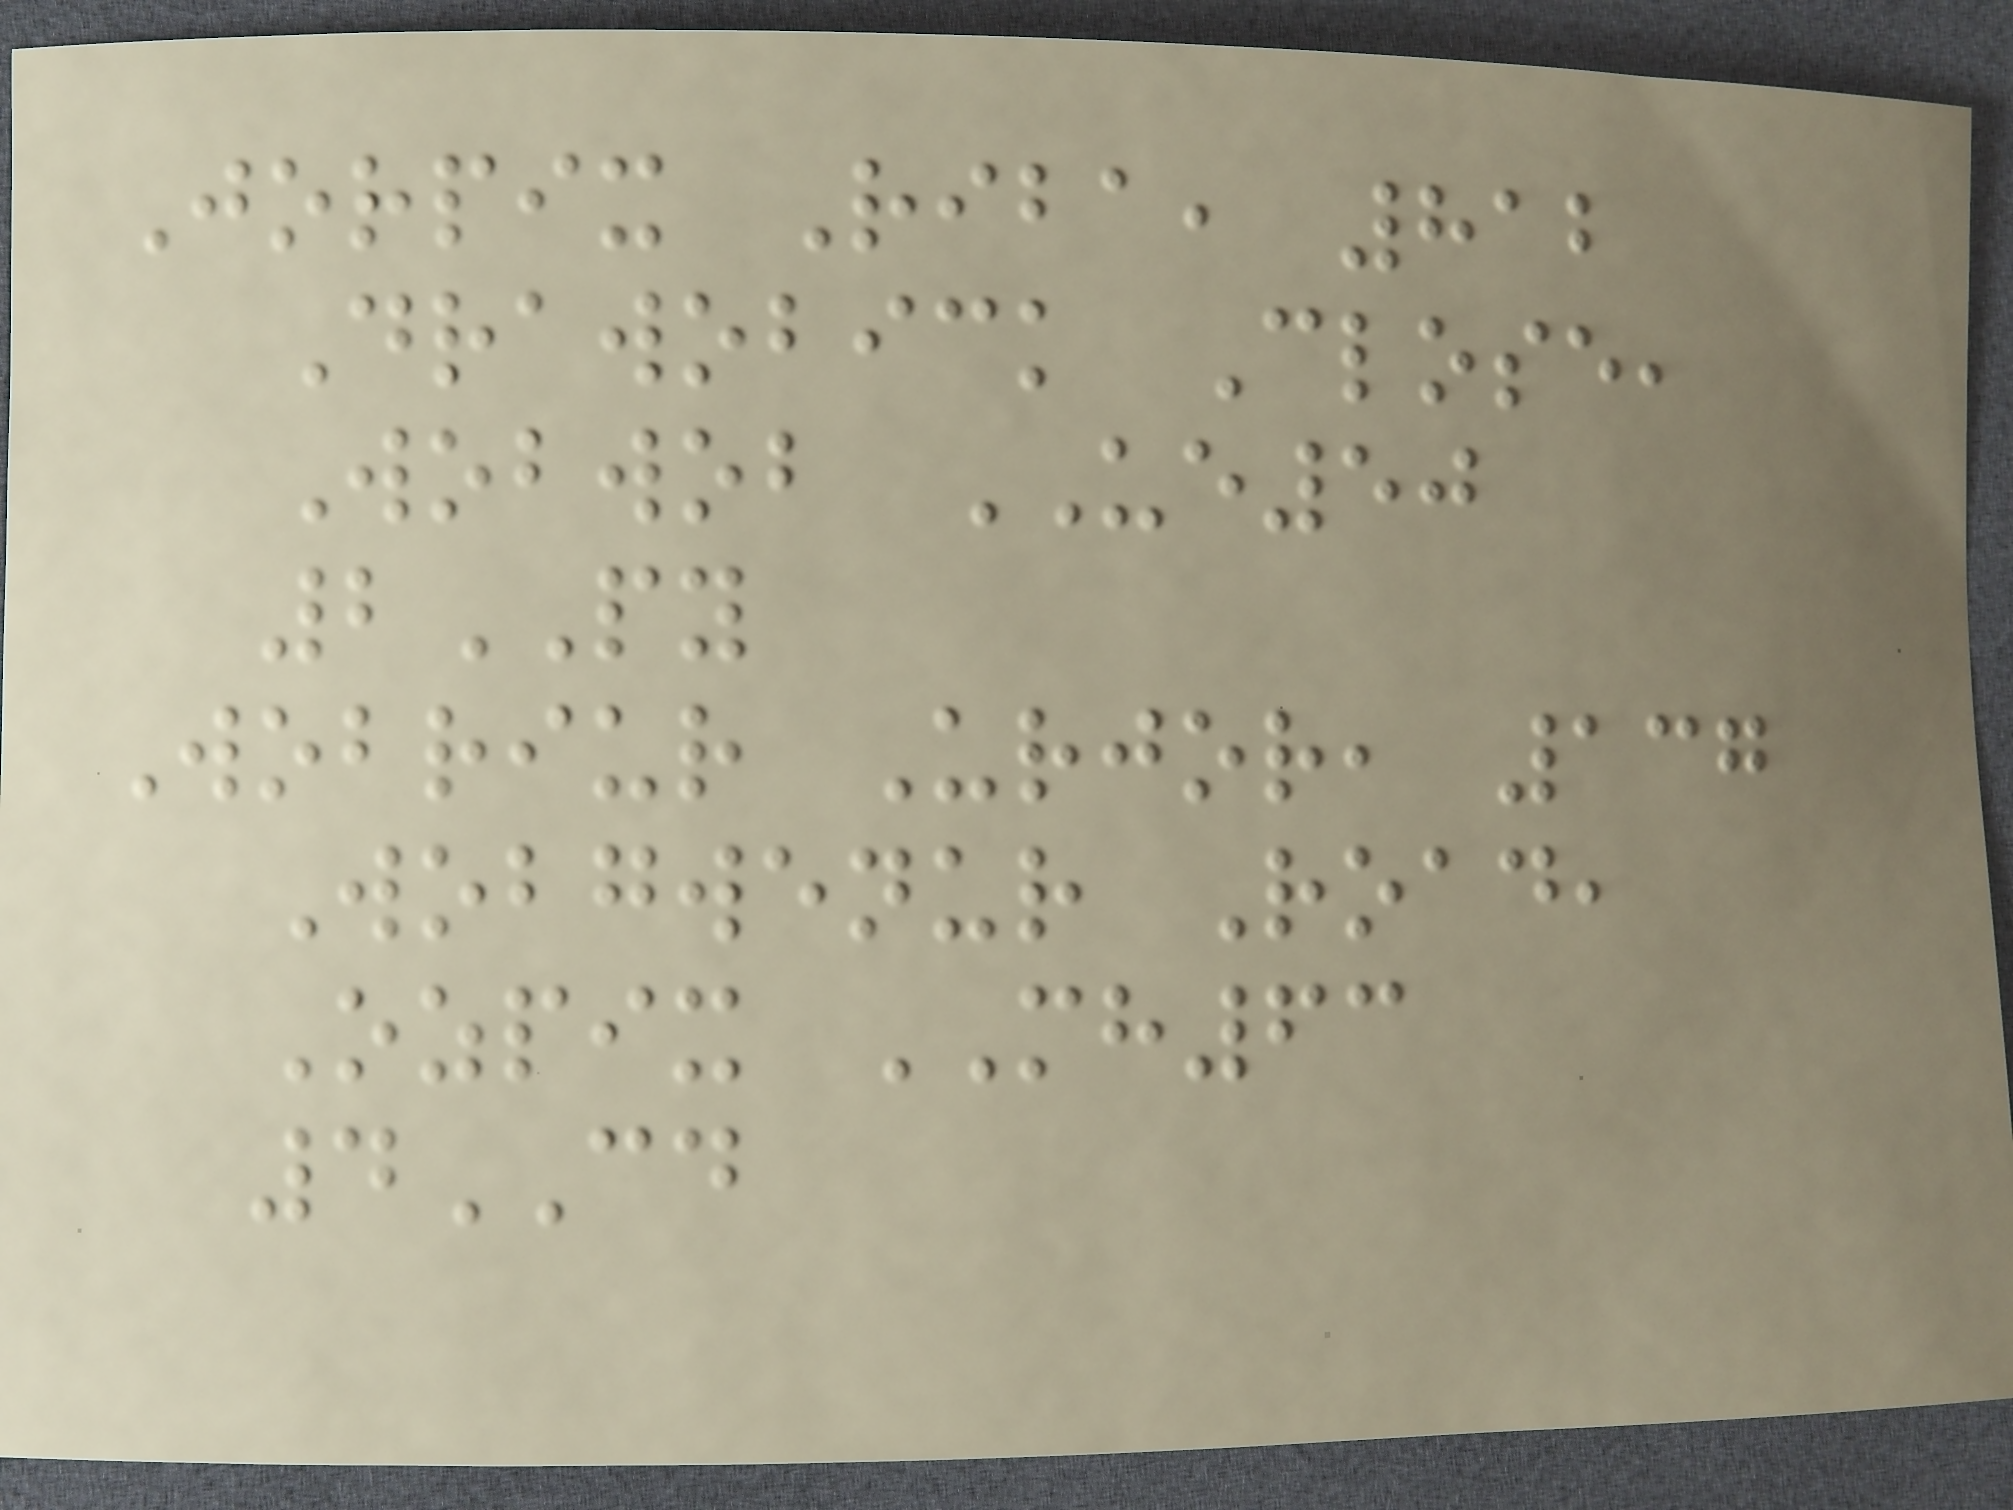Jorpix Riba, 812
Drawobick Close,
Wobwob UE50
2PY
Wobriur Urjor, 137
Wobgwenur Road,
Ozpix MH63
4CD
